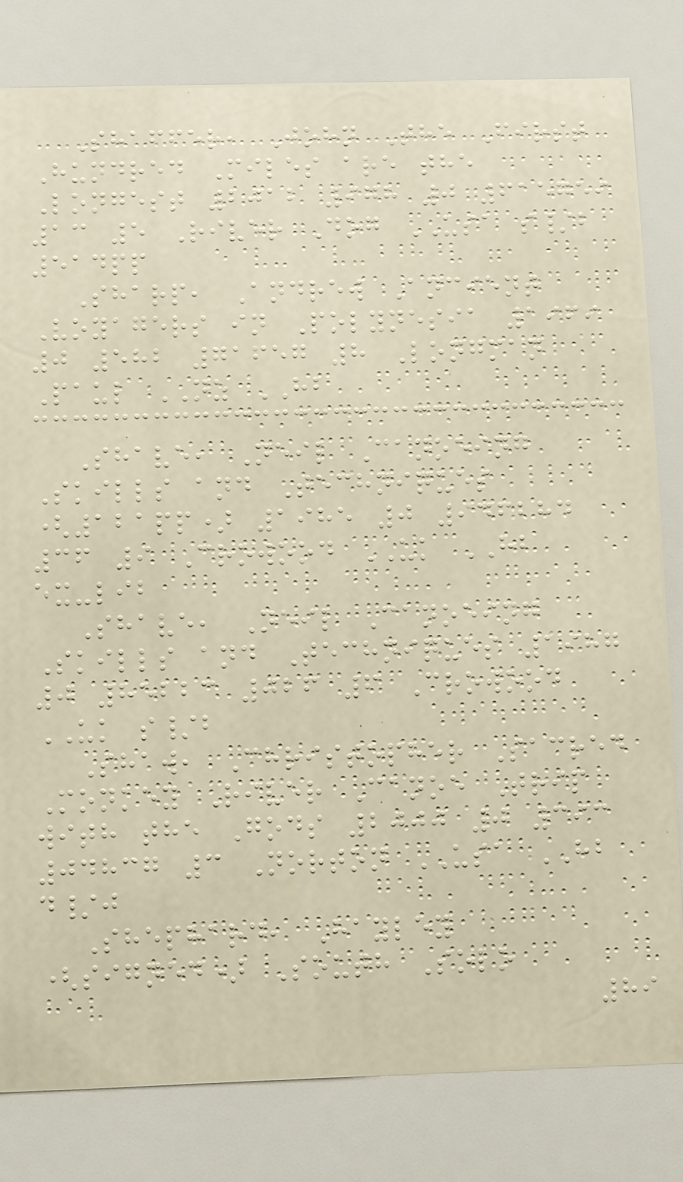Shaffer, John The First
Hundred Miles are the
Longest 2012 978 0 615759
13 5 River Dog USA s/b
514pp
Sharp, Andrew Ancient
Voyagers in Polynesia 1969
0 582 71657 8 Longman
Paul NZ HB
Shave, Neil Canoeing
Skills and Techniques
(121pp) 1985 0 946284
36 9 Crowood UK HB
ex-lib
Shave, Neil Canoeing
Skills and Techniques 1987
0 85223 026 6 Crowood
UK s/b
Shaw, Christopher Sacred
Monkey River Canoe Trip
with the Gods 2000 0 393
04837 3 Norton USA HB
d/j
Shephard, Hayley
(signed) South Solo
89
